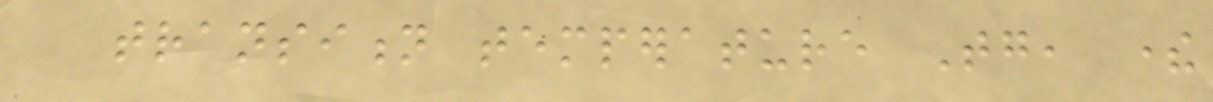transition temperature Tg, there
